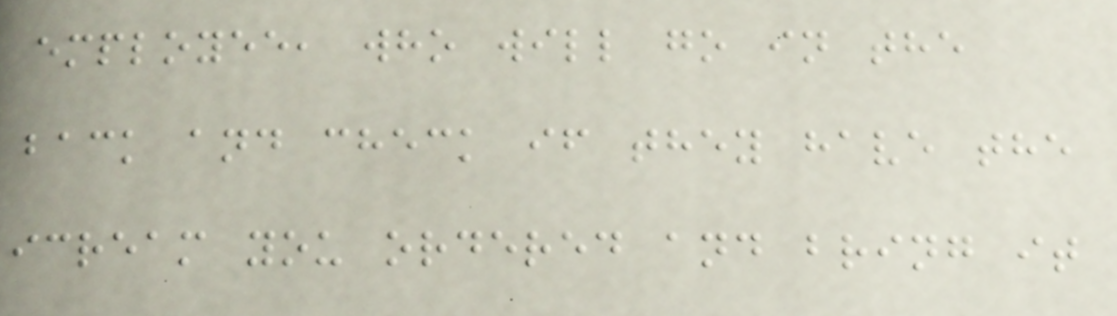employee, who will go in the
back and check if they have the
icream you ordered and bring it
